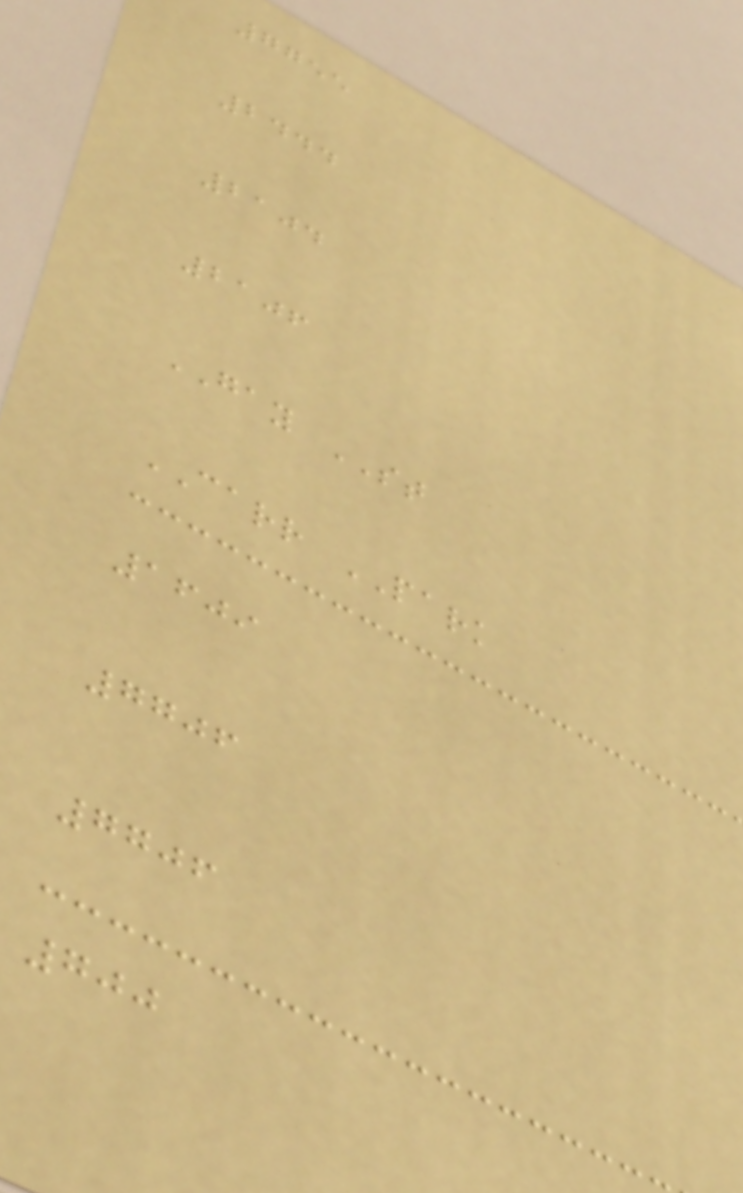7755
2444
2104
2106
GAY ST
CARR PARK
1609
7706
7706
700
